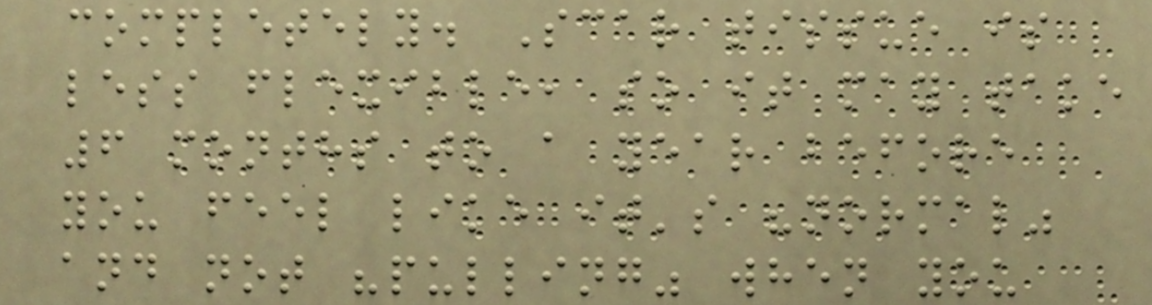completely. Scar tissue is
less flexible, so it may take
6 months to a year before
you feel like it's "normal"
and not "pulling" when you
